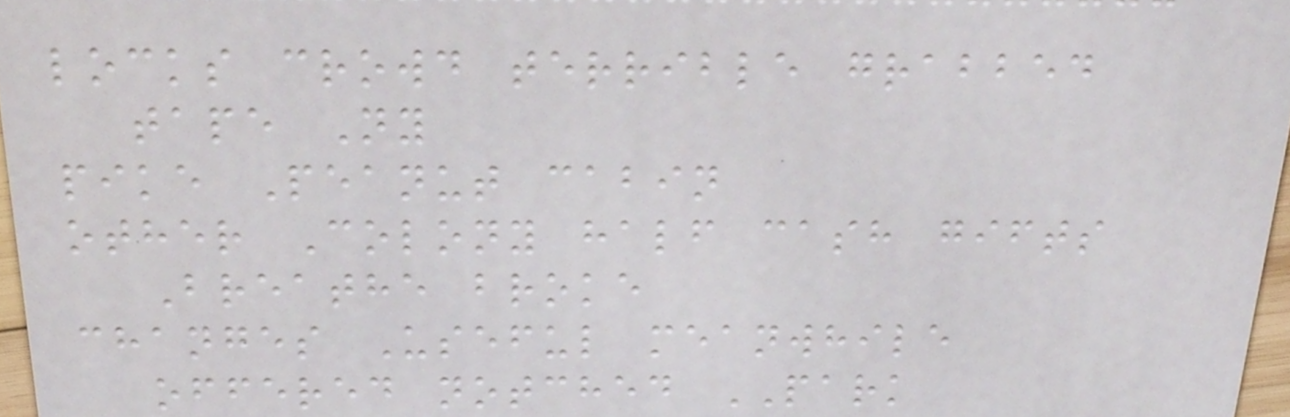locks crowd terrible grabbed
tape Ny
pike Peanut cabin
other Colony half cash gifts
Breathe broke
changes Useful meanwhile
offered notched PARK
